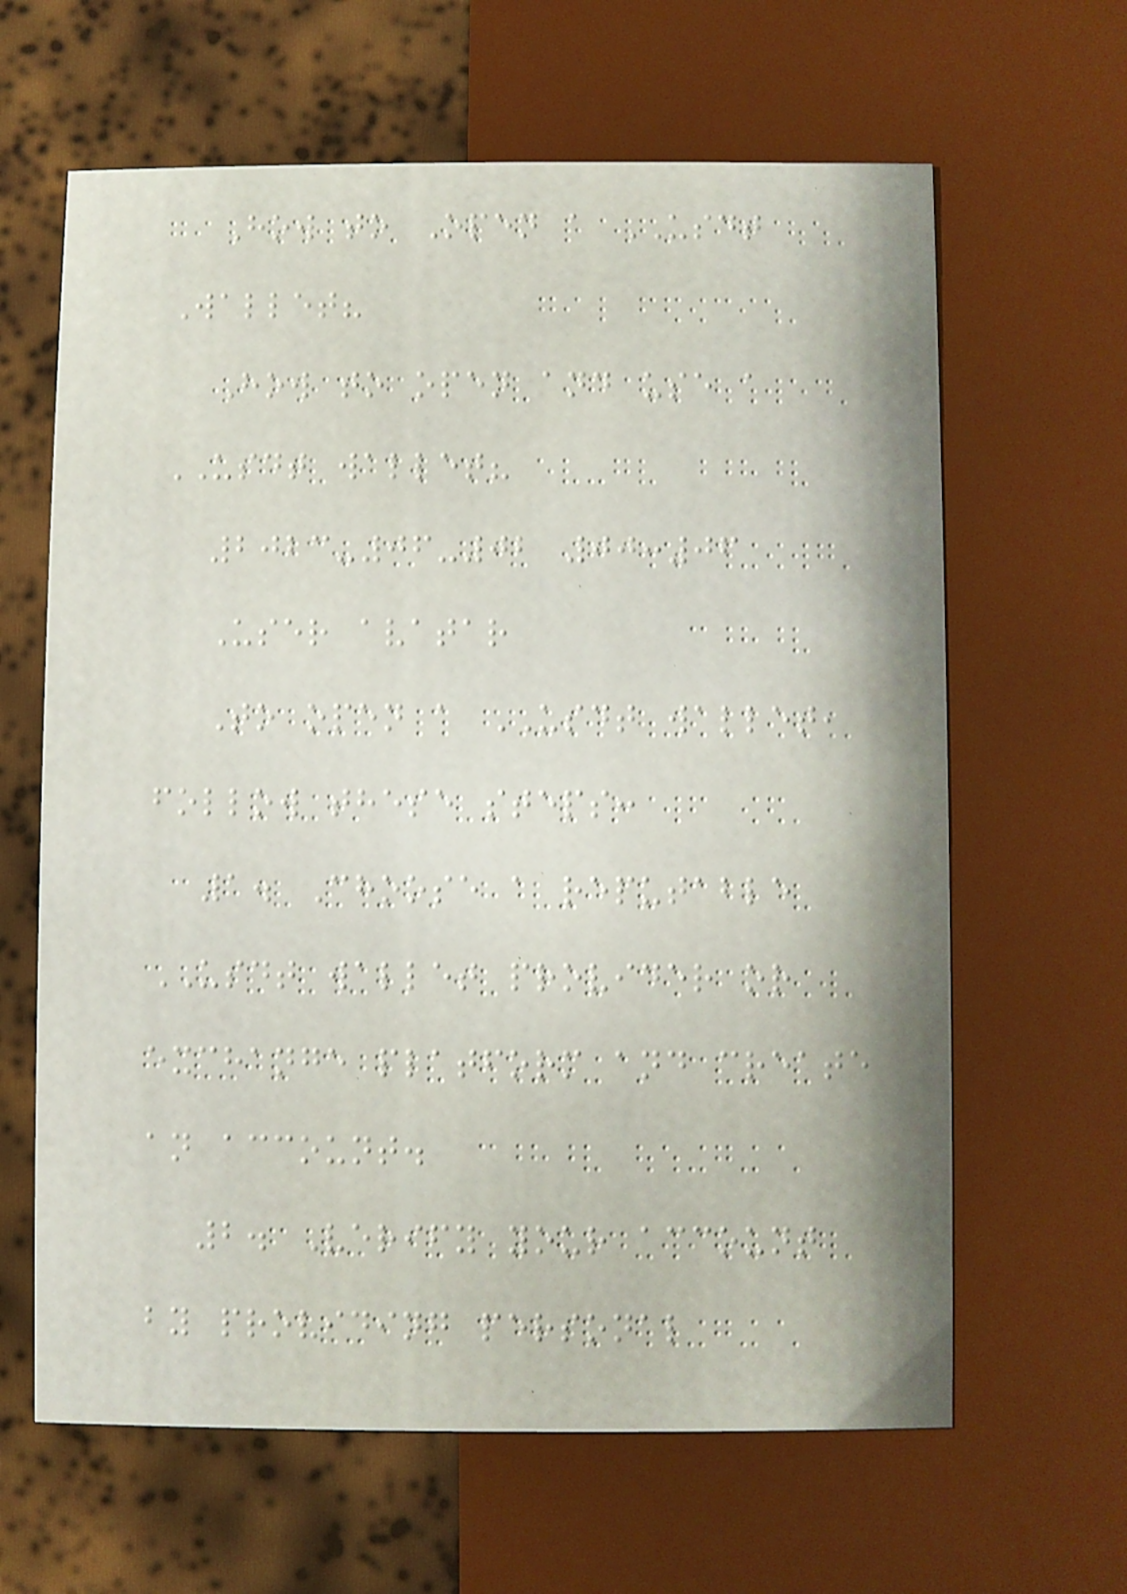How to Open a USDT
Wallet?
How to open and use a
USDT wallet?
2023-06-02 00:06
User avatar
To open a USDT wallet,
follow these steps:
1. Choose a reputable
USDT wallet provider or
exchange platform and create
an account.
2. Verify your account
by providing personal
